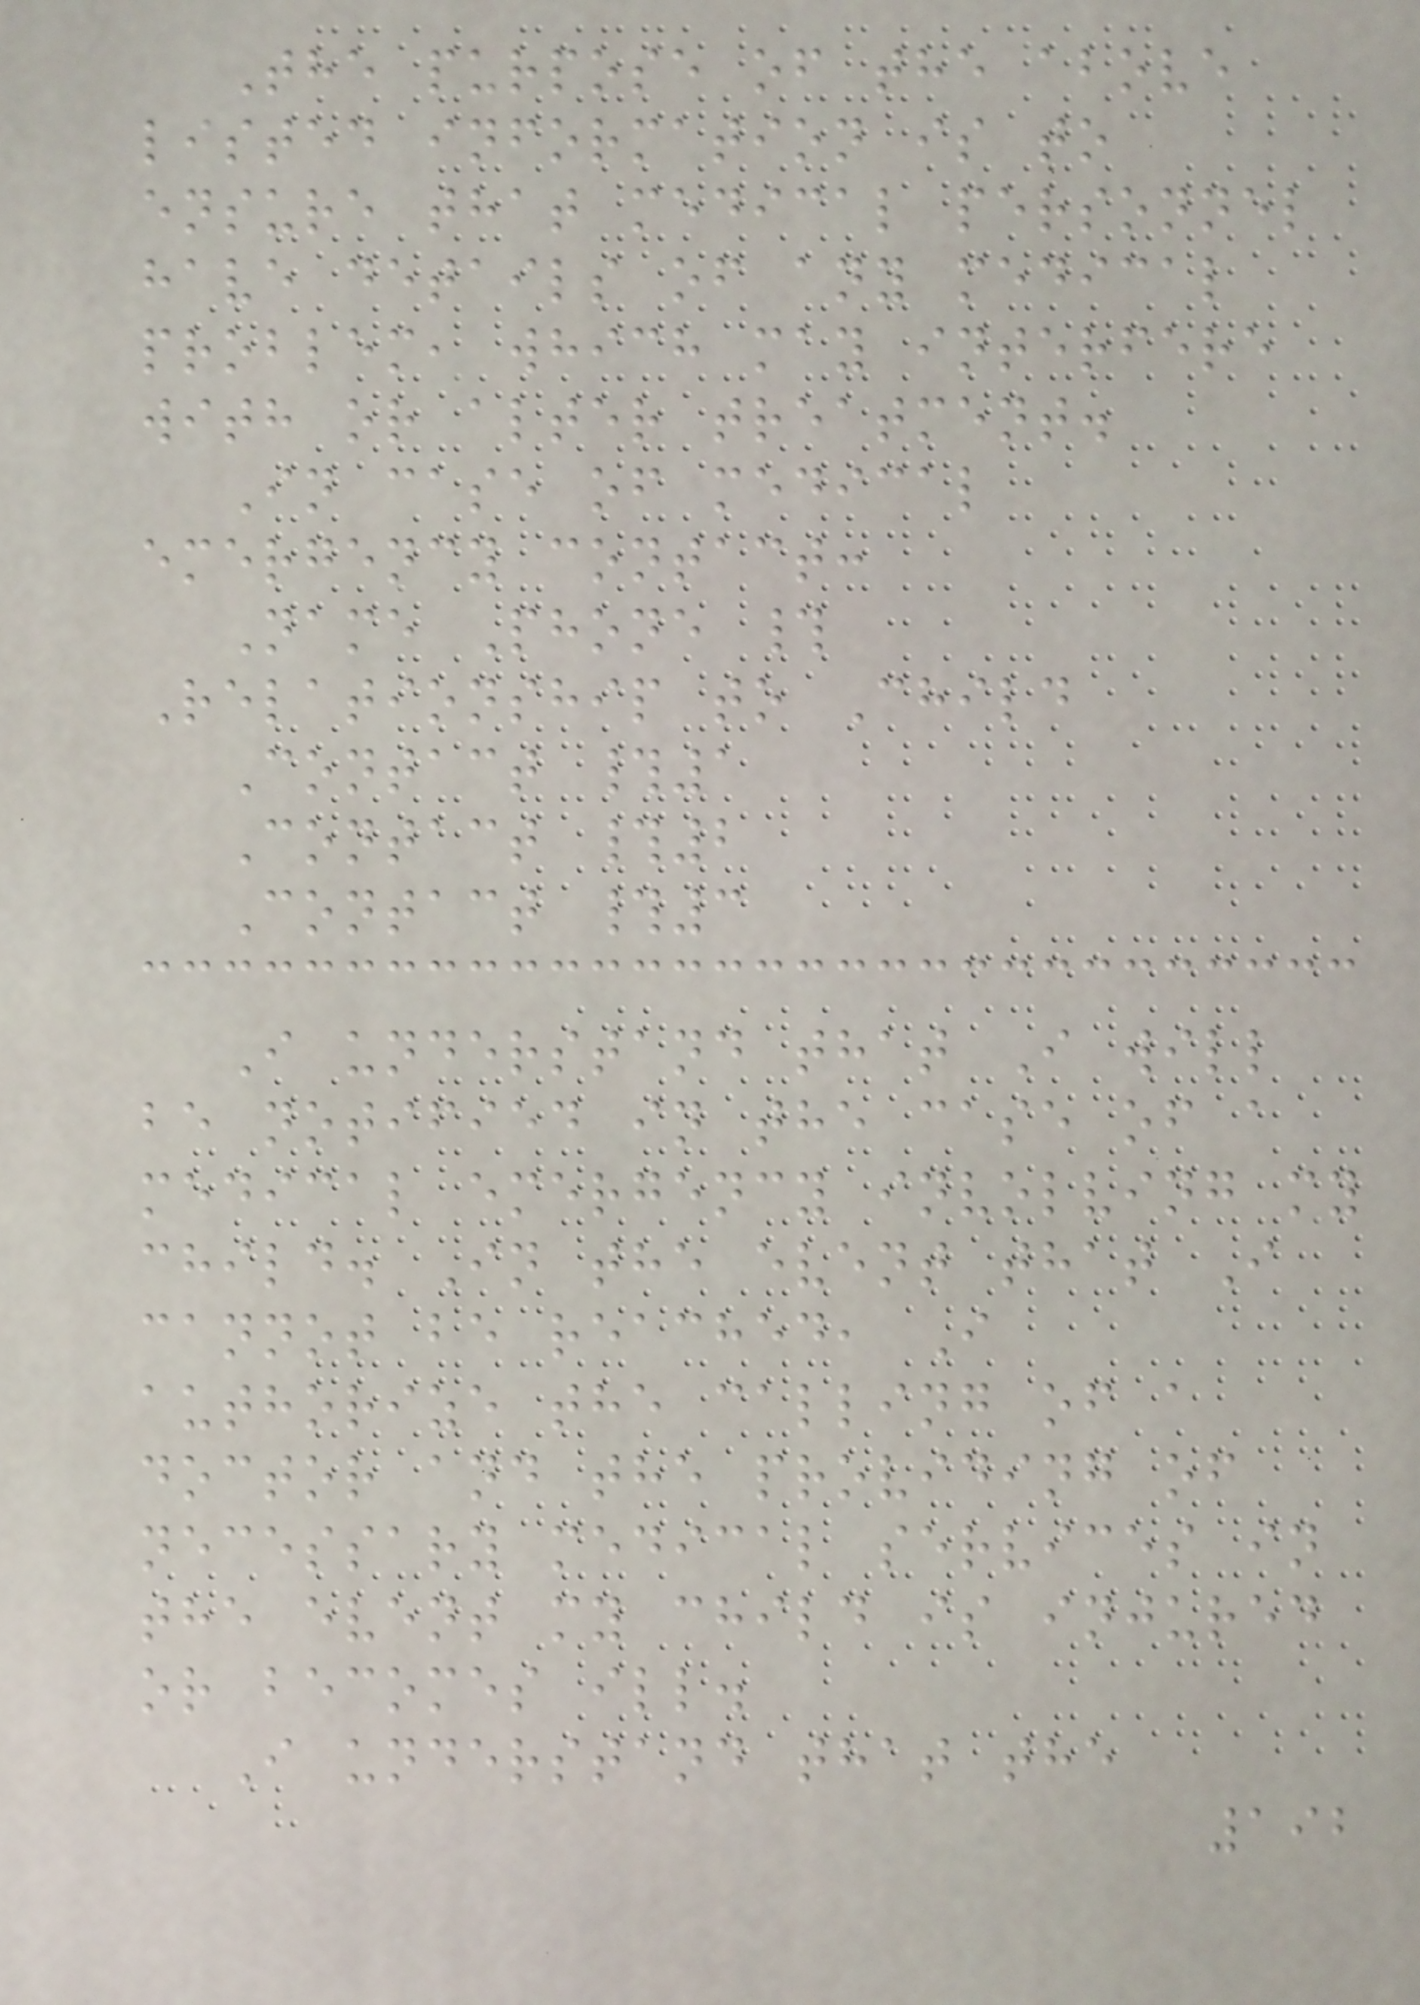The purpose of the above
listed information is to
ensure that medical personnel
have details of any medical
problem, which may interfere
with or alter treatment.
In case of medical
emergency contact:
Name Phone #
Relationship to Child
Contact #1
Contact #2
Contact #3
I understand that I will
be notified in the case of a
medical emergency involving my
child. In the event that I
cannot be reached, I
authorize the calling of a
doctor and the providing of
necessary medical services in
the event my child is injured
or becomes ill.
I understand that the
192
